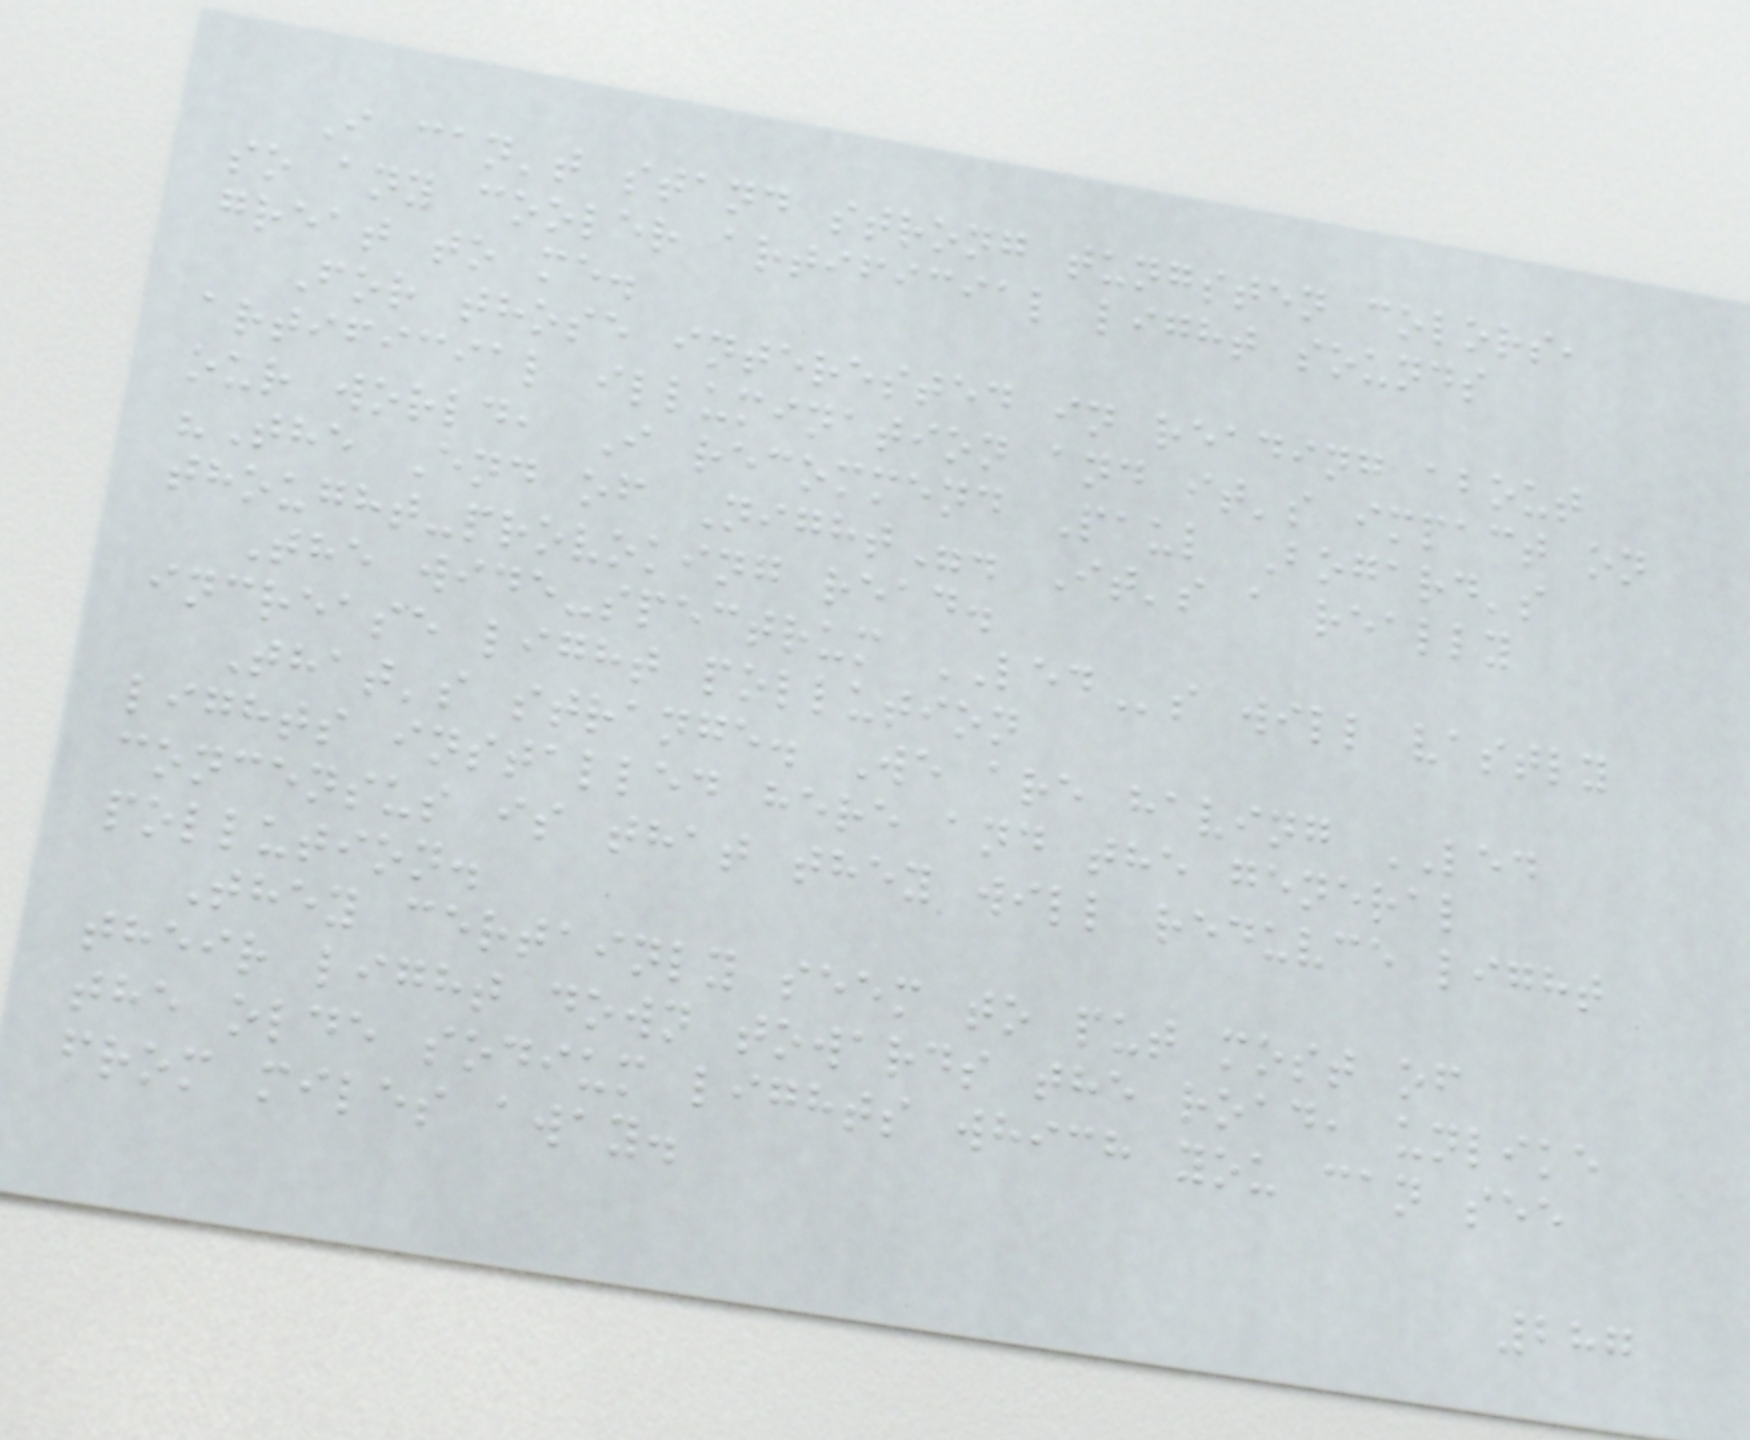I can't stand strong tungsten colors,
so any cooler artificial light sounds
great to me.
For those interested in reading about
artificial illumination and it's impact on
our world, I recommend Paul Bogard's
"The End of Night". It's a really
thought-provoking read.
The wide-spectrum LEDs will vastly
increase light pollution
That's strange. We are having LED
lights installed here and the general
concensus is that they will reduvce light
pollution.
They certainly seem to put most of
their light down towards the road, unlike
the olde sodium lights which you can see
from miles away.
287
